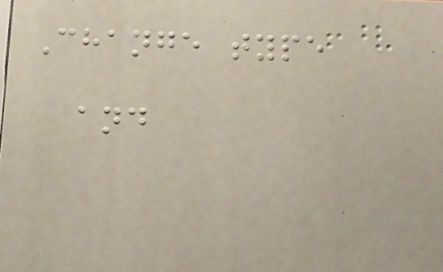Change type
and
